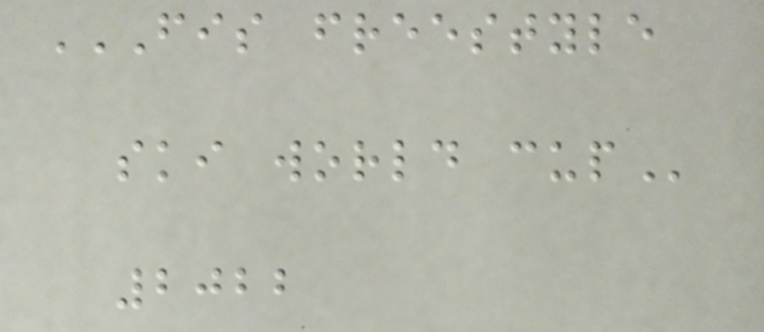FIS FREESTYLE
SKI WORLD CUP
2022
